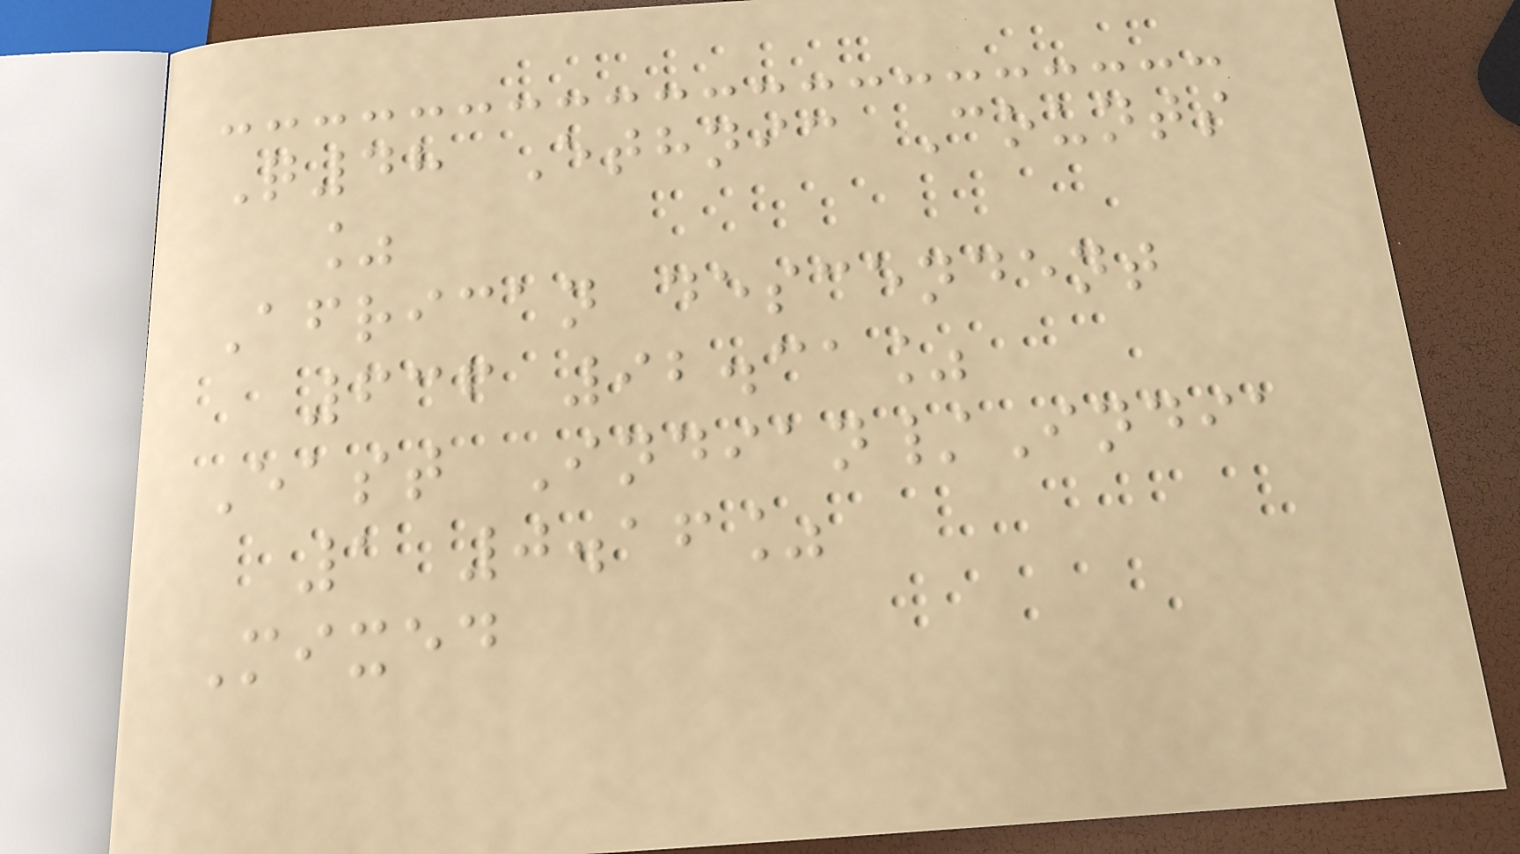Q48 Ethnic Counts
%
African descendent
636 92.31%
East Indian/India
1 0.16%
Mixed
